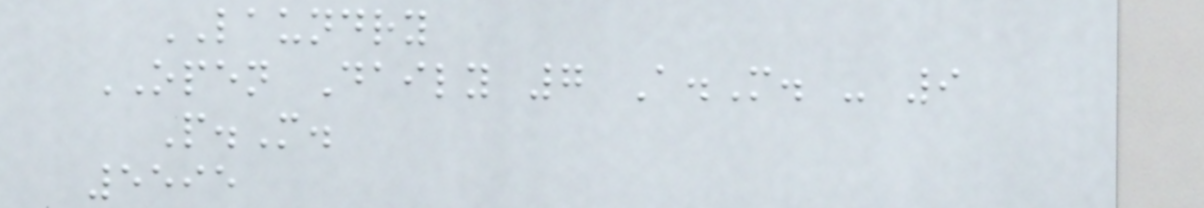LAUNDRY
OPEN Daily 7 A.M. - 9
P.M.
5595
